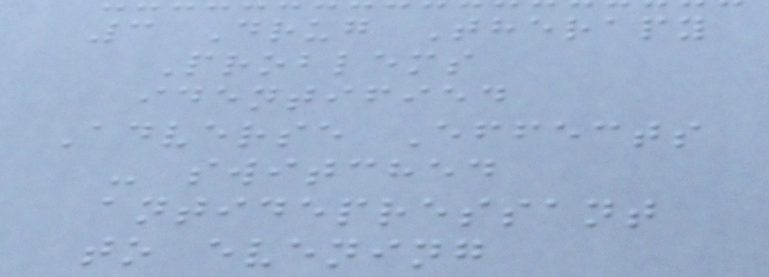3 Drug Therapy
Problems
identified
Adverse Effects
- switched
antidepressant
to evening
